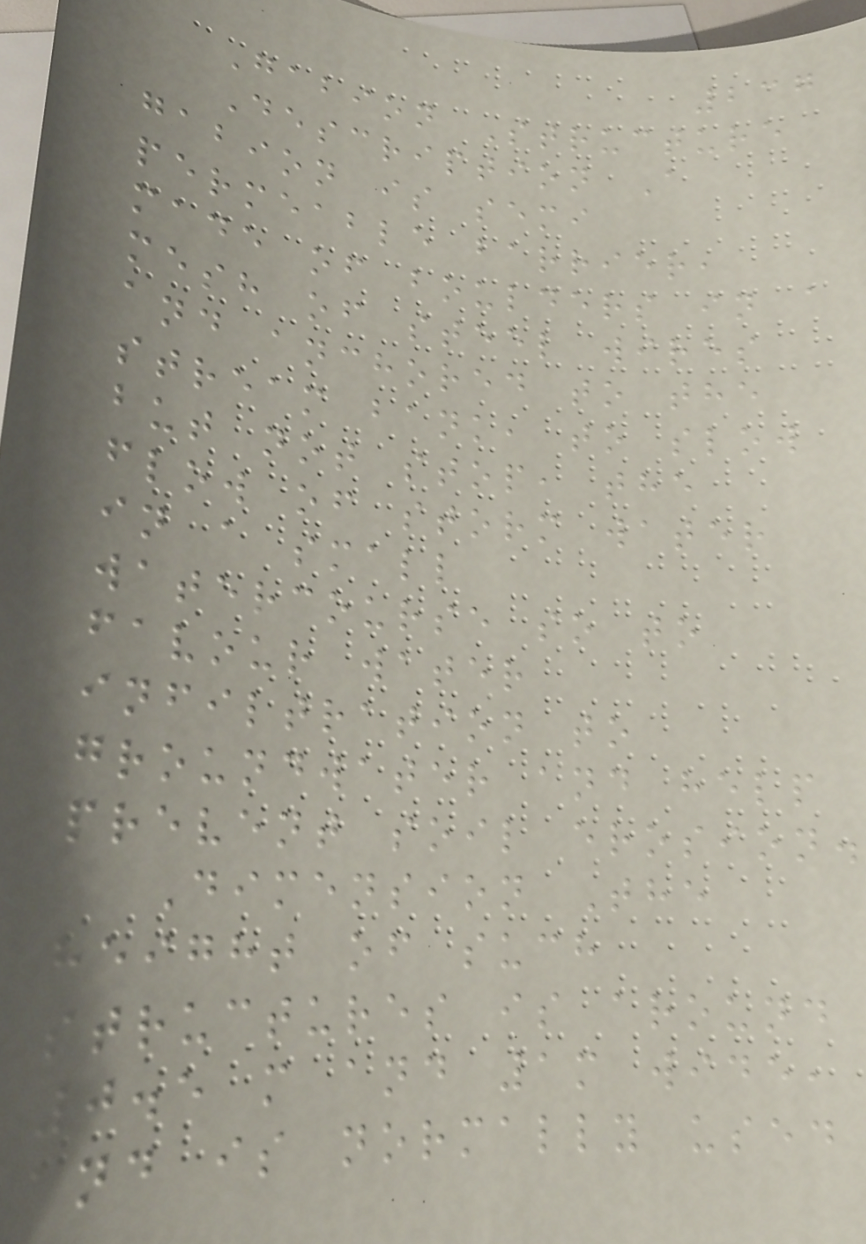237
Gabion Structure
Description A
gabion is semi
permeable barrier,
made of boulders in a
mesh of steel wires
and anchored to the
stream bank, to slow
but not stop, the
flow of storm water
in a small
watercourse so to
favour water
infiltration to
groundwater and help
prevent soil erosion.
Dimension The
height of such
structures is around
0.5 m and 1m wide,
and is normally used
